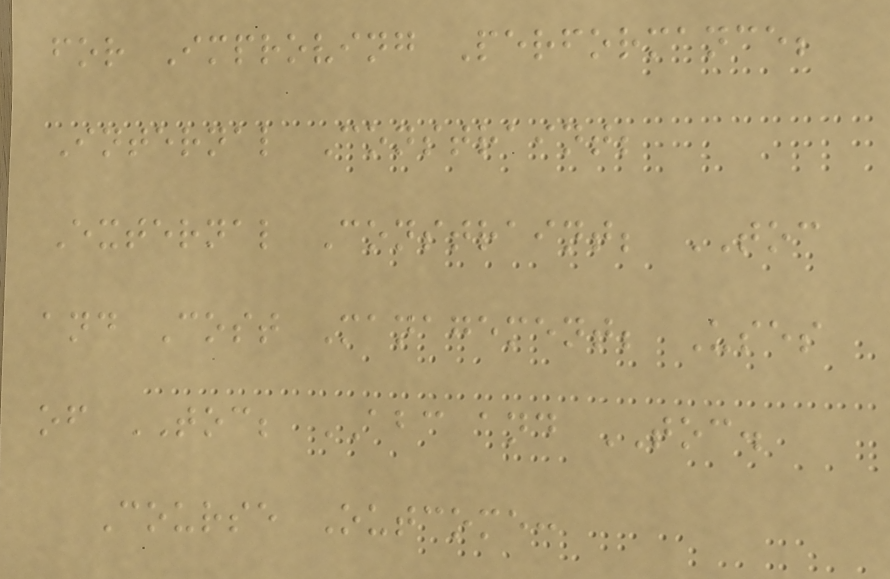for Improving Performance;
Internal Constraint;
External Constraint; TOC
and Cost Management; Uses
of TOC; ABC and TOC.
Course Outcome:
